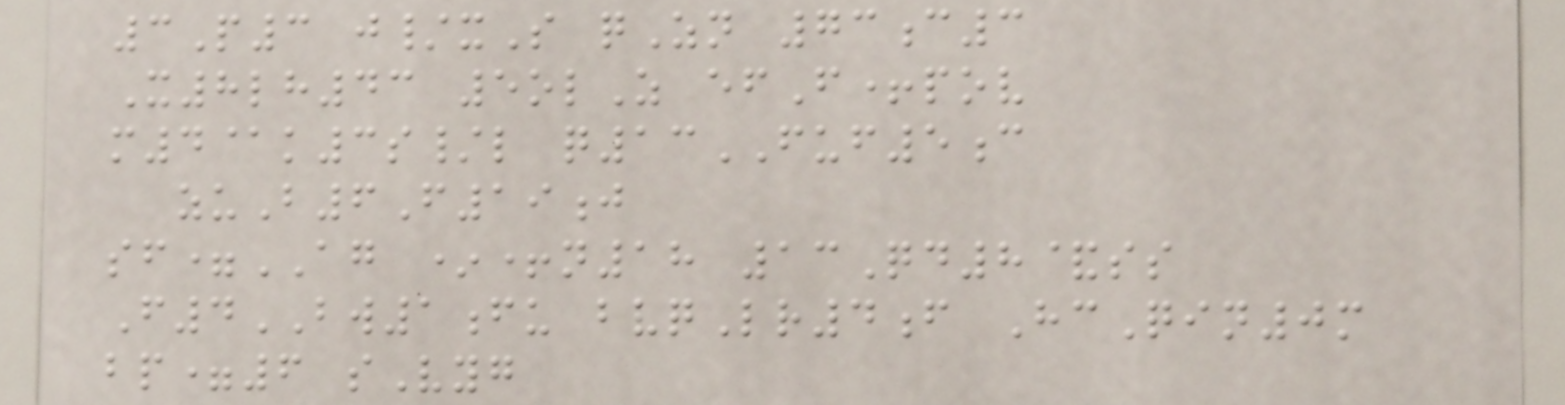3P3 j/xS qZn 73c3
X8lh43 5olZ efF+pov
m4@k3s/l q13FUF5c
zuB6F19j
sf=AG *+n18 13Qd8&ss
F4BW1fu bvqLr4f HcQin0m
bp=6 sVyg
